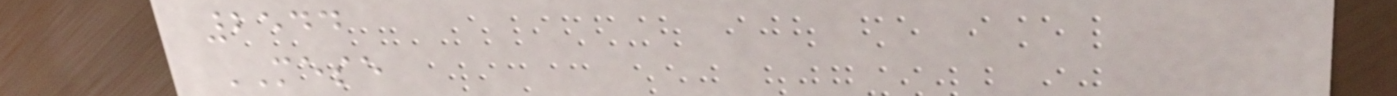2544
MESE
